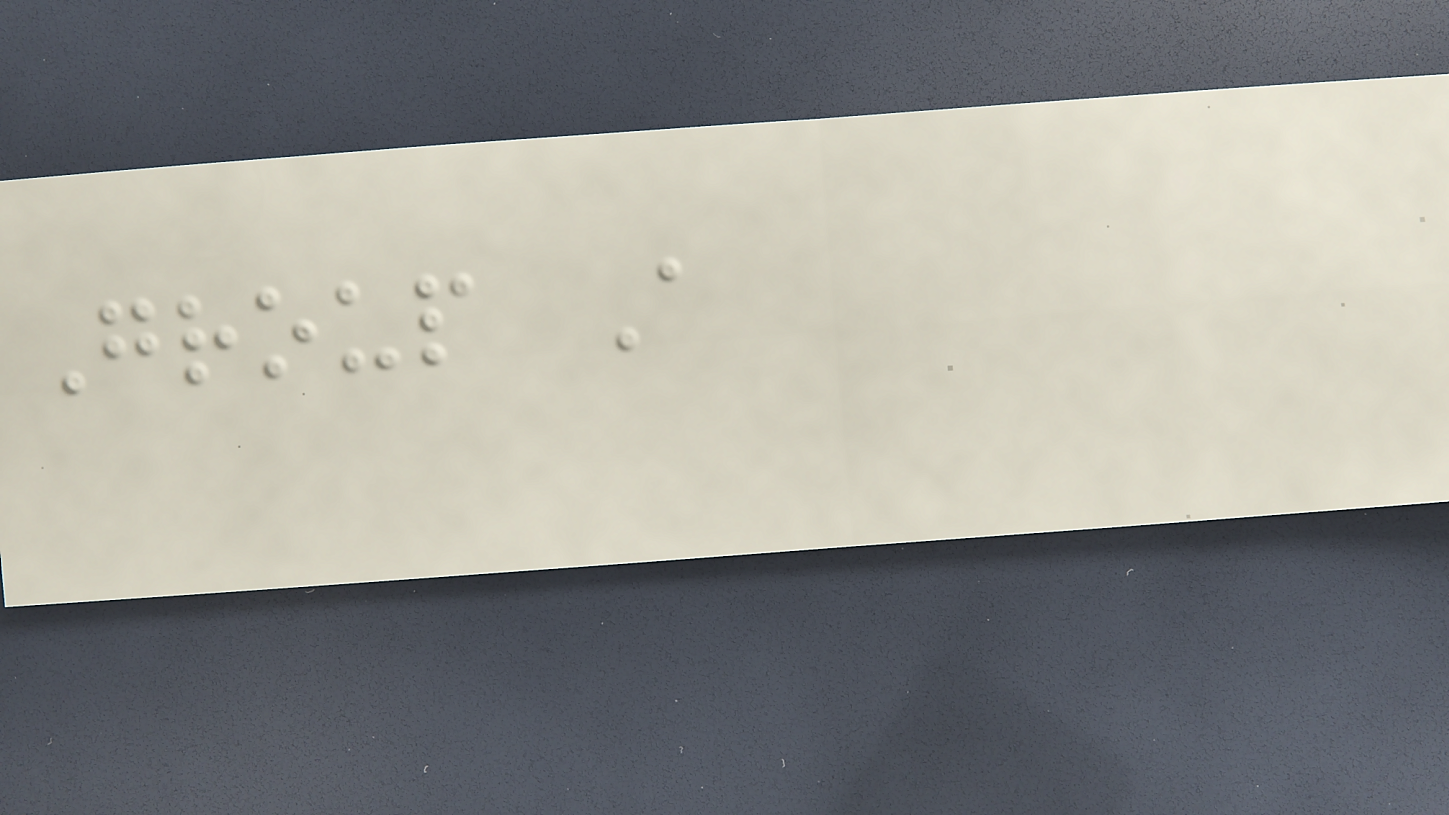Group A
